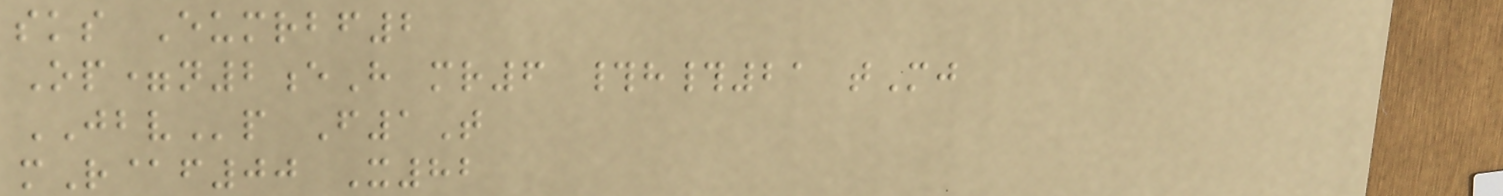sks Eumrbf2
Op=n2eH mr6 #h#21 tMj
JBVp F1T
mR@f00 X82
